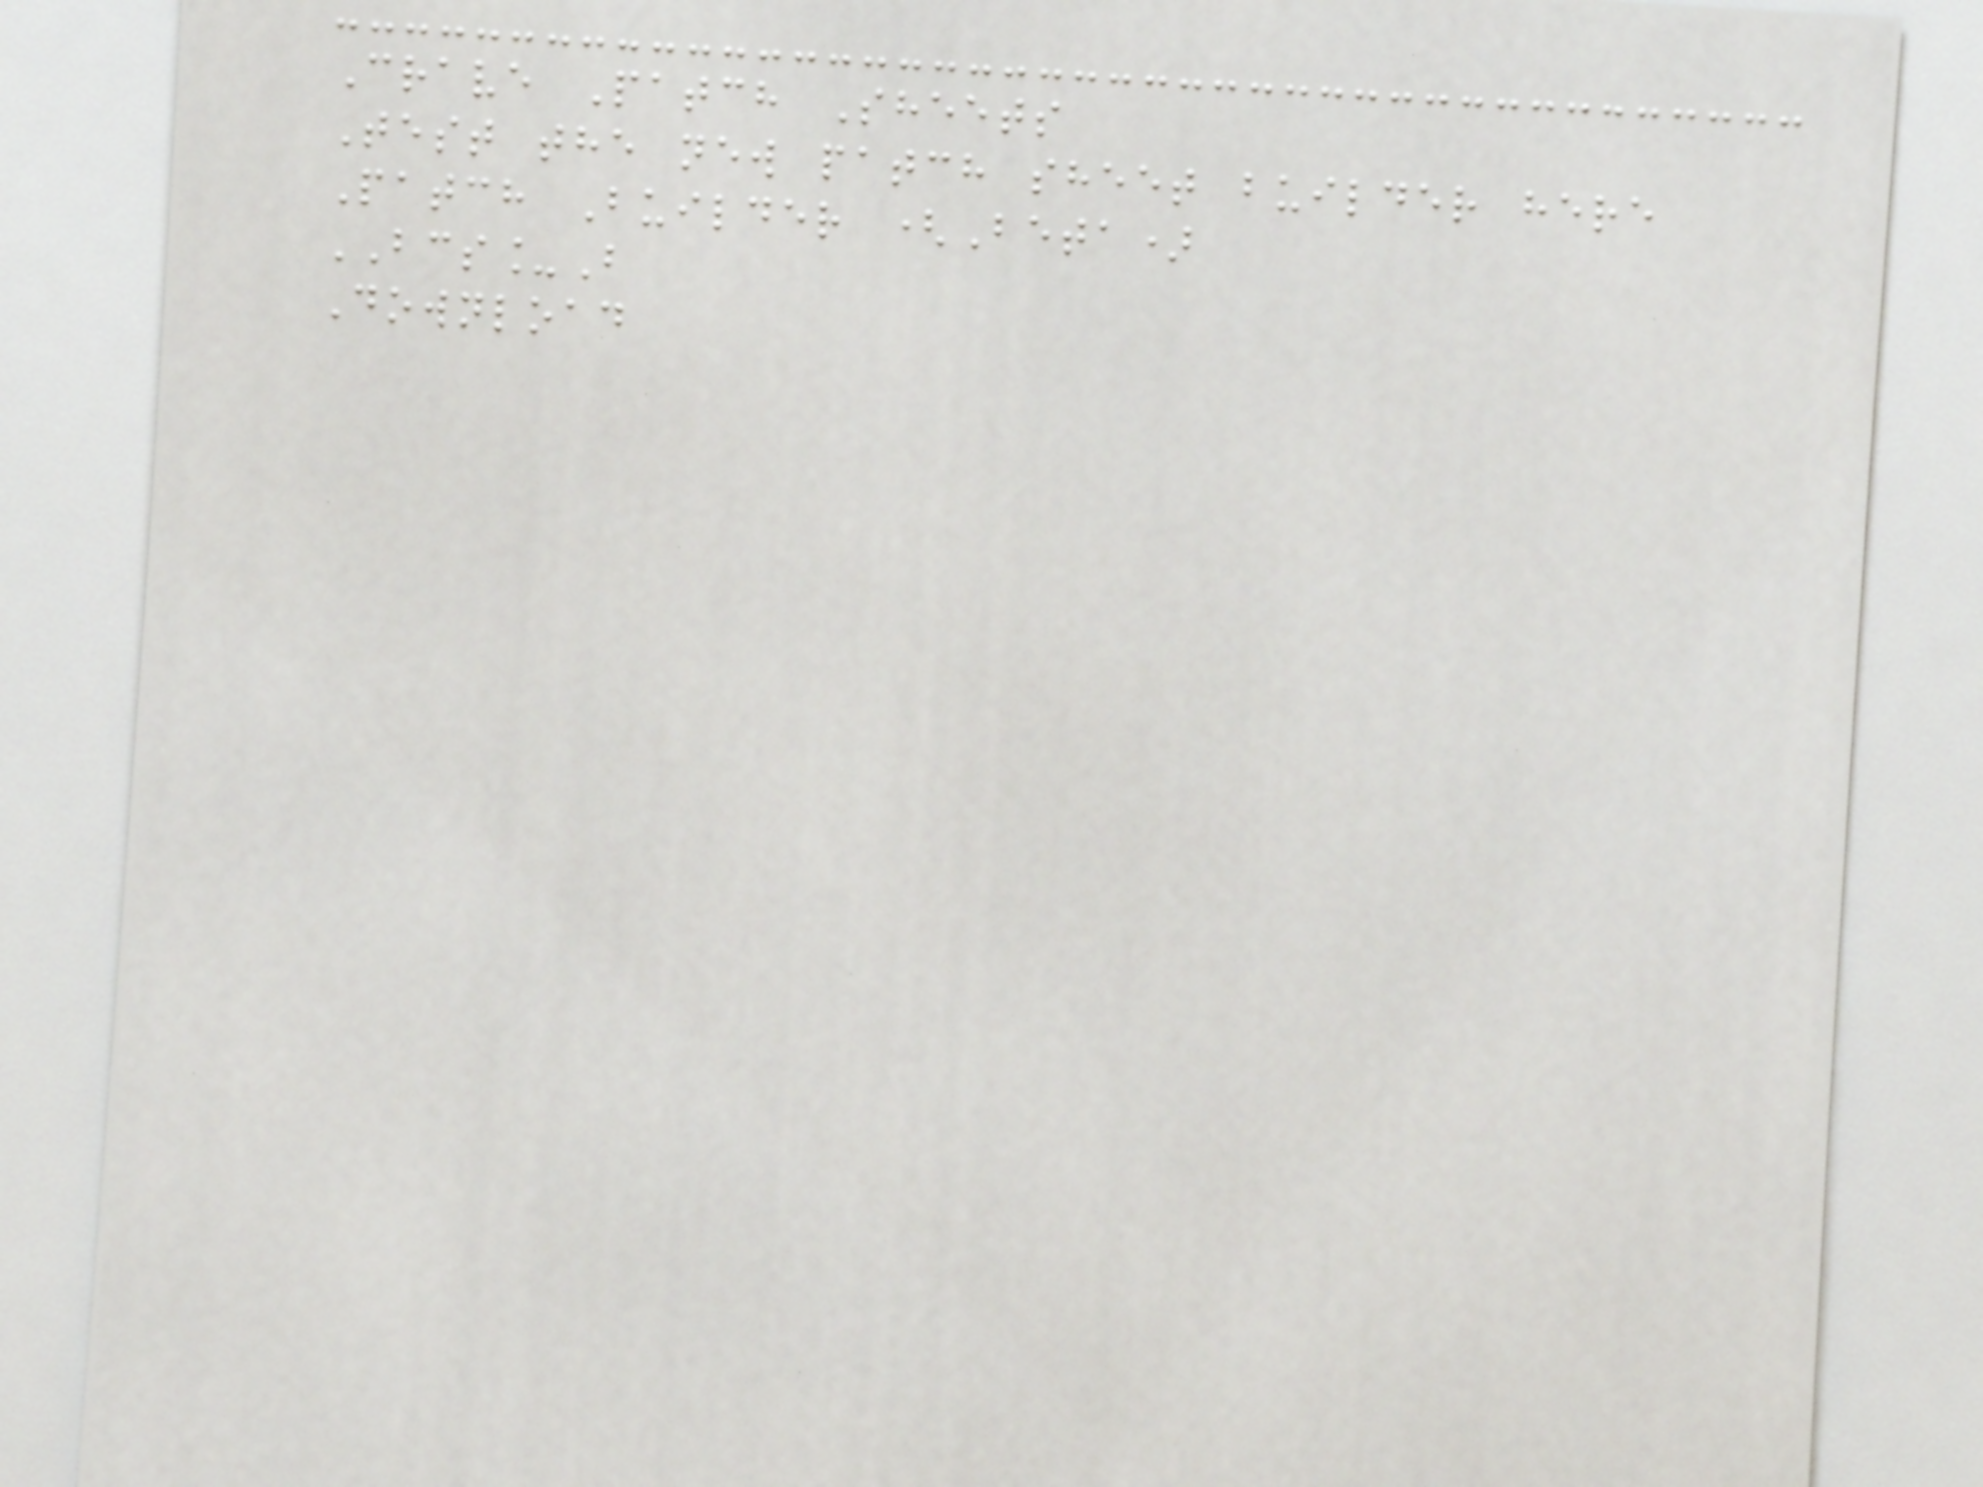Crave Patch Sheets
Test the new patch sheet builder here
Patch Builder (Beta)
BCS_B
Download
